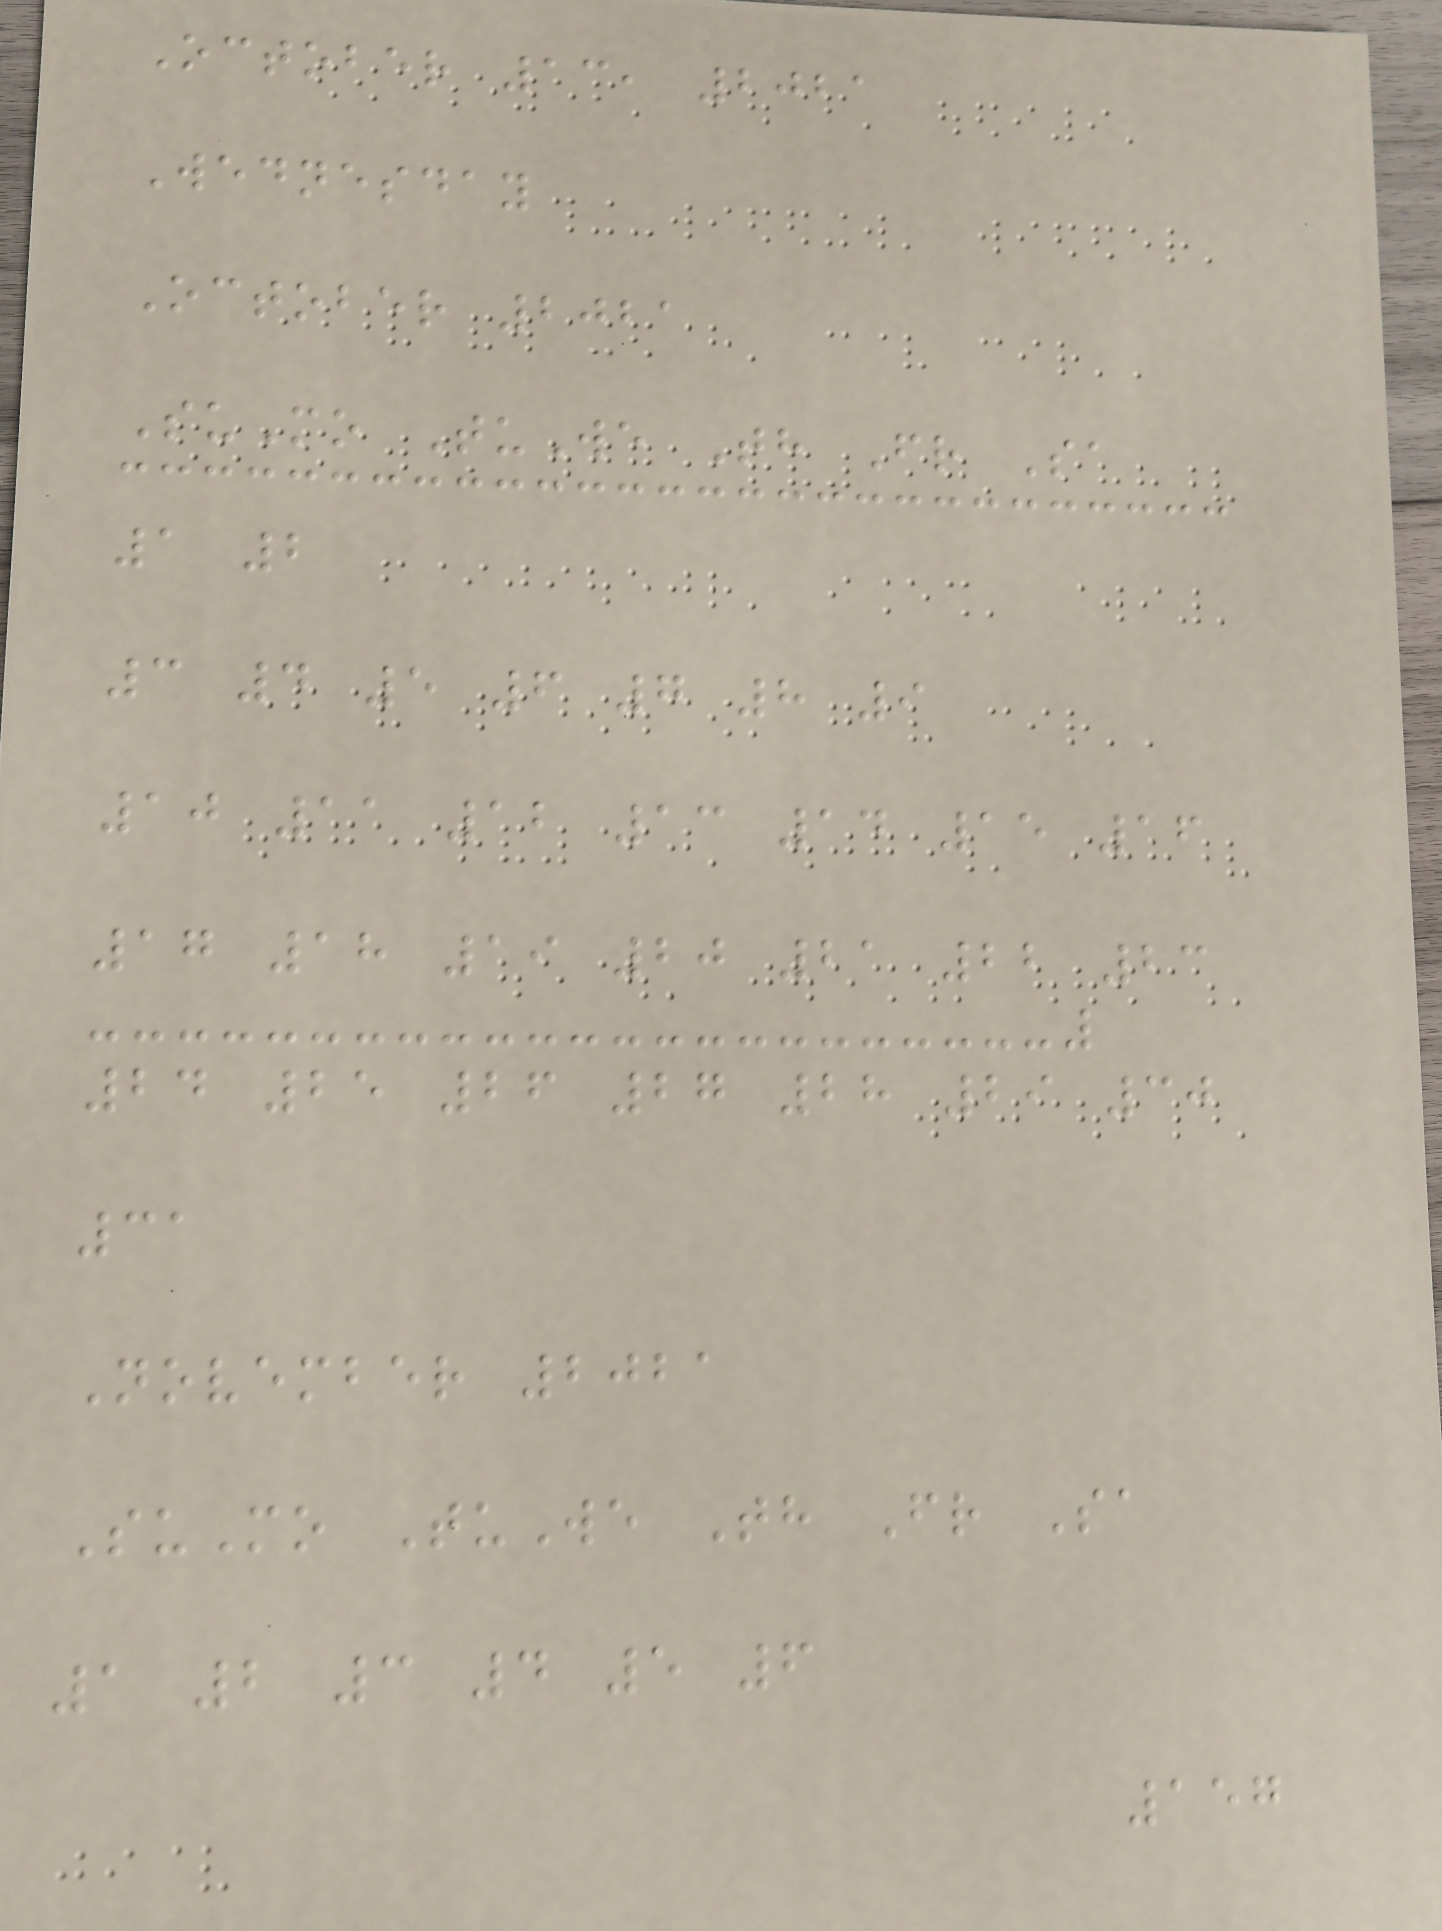October 13, 2021
Wednesday
October 2021
SuMo TuWe Th Fr Sa
1 2
3 4 5 6 7 8 9
10 11 12 13 14 15 16
17 18 19 20 21 22 23
24 25 26 27 28 29 30
31
November 2021
SuMo TuWe Th Fr Sa
1 2 3 4 5 6
157
